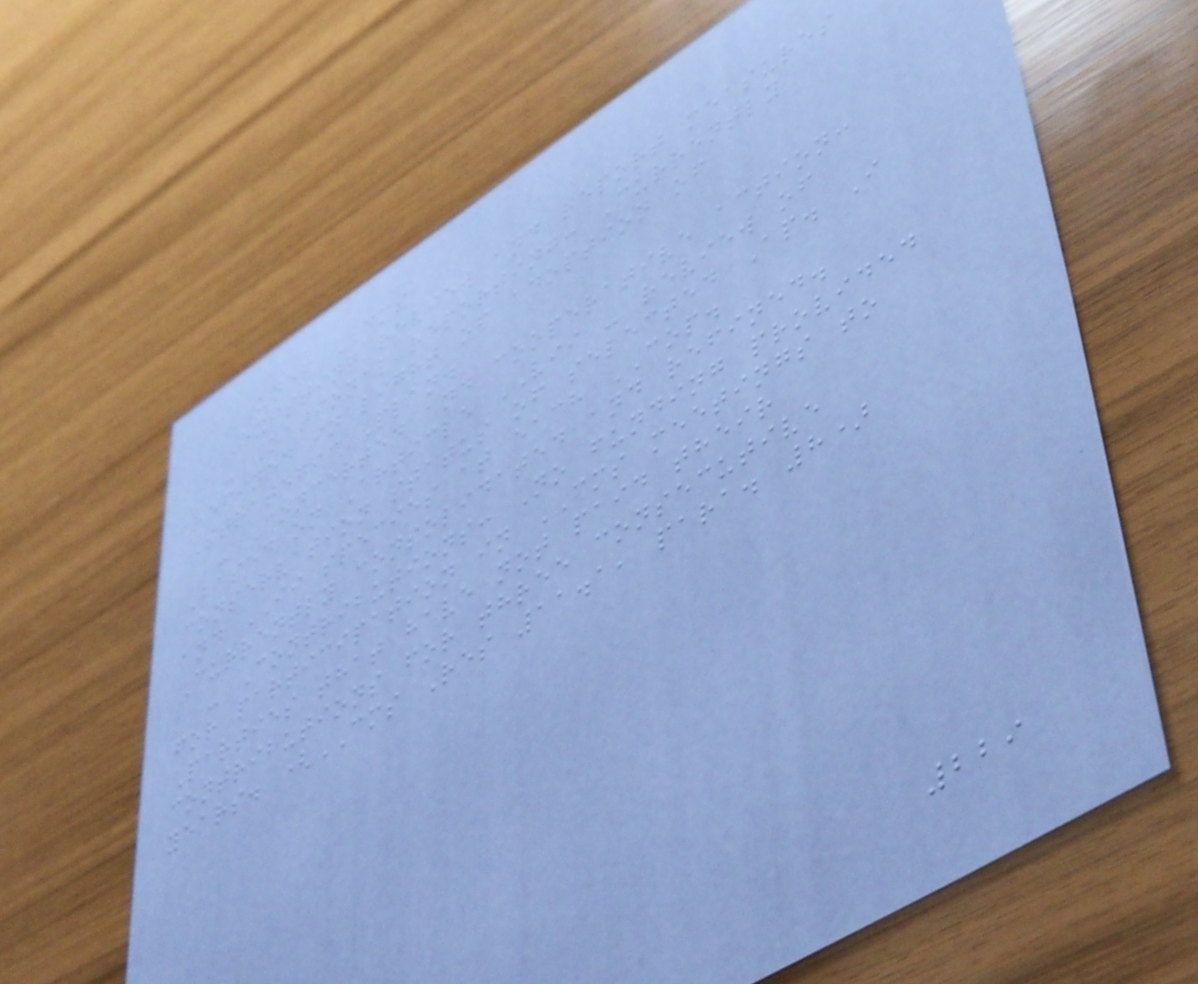UNEP CMS
Existing review and report measures
- National reporting: Currently
refined in light of adoption of
Strategic Plan.
- Concerted and cooperative action:
Based on Article VII - review of
conservation status of selected Ap. I
and II species at each COP.
Currently consolidated and refined.
- Contributions: No funding provided
for participation in CMS meetings to
Parties that have not paid their
contributions for three consecutive
years. (CMS Res 11.1, para. 8)
229
